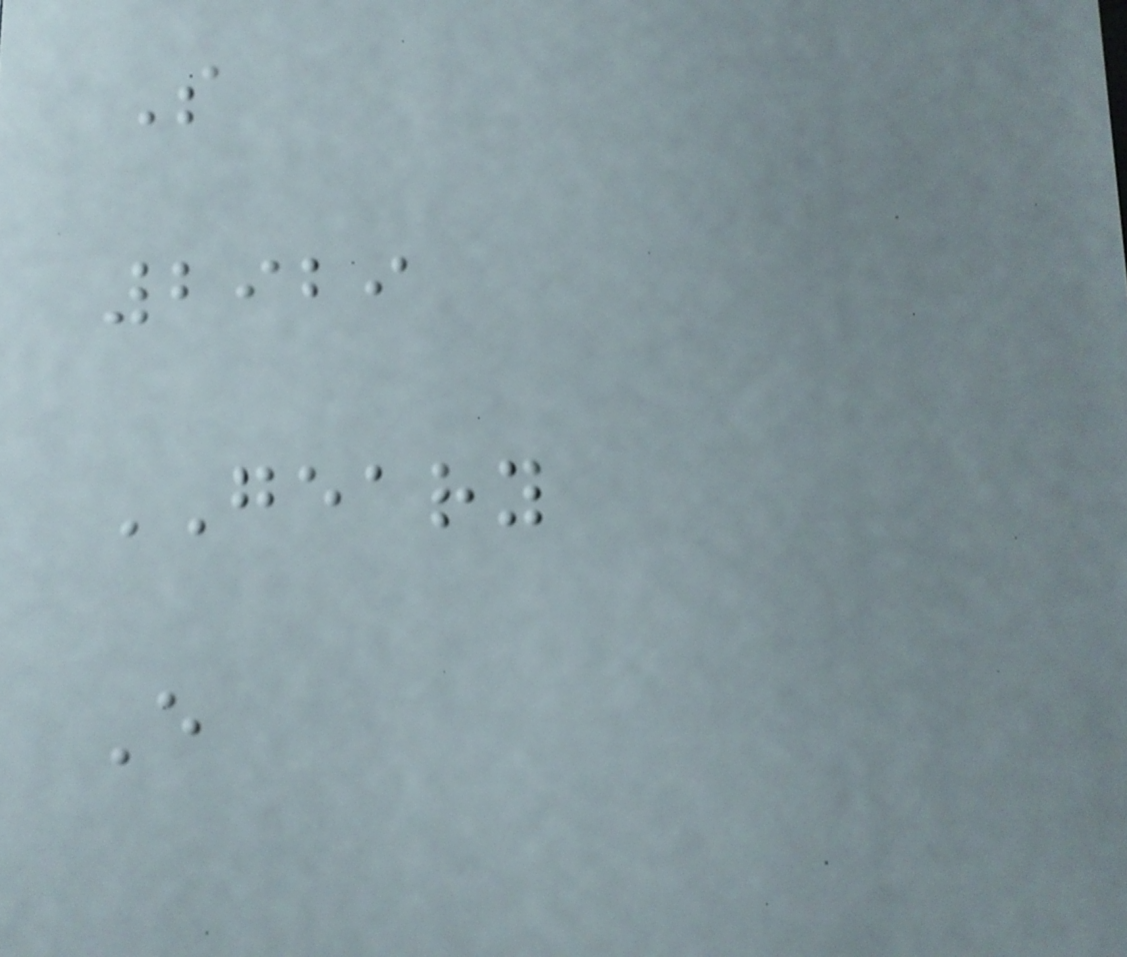S
2929
GEARY
E
